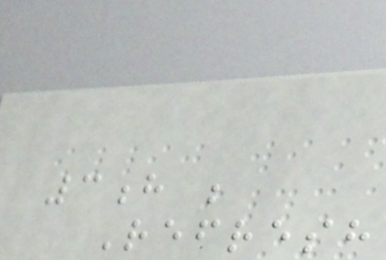3h ;
Refresh
